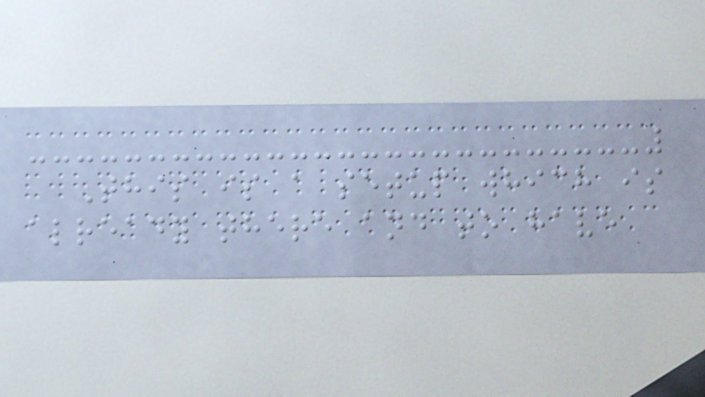This is a setup which is
already there and to have
